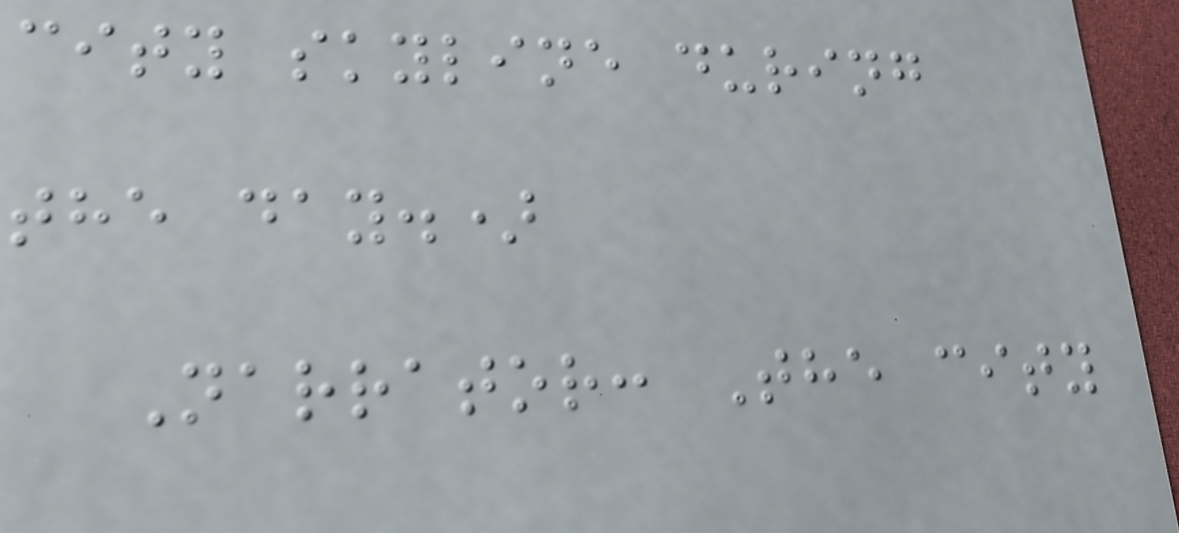city skyline during
the day.)
Narrator: The city
